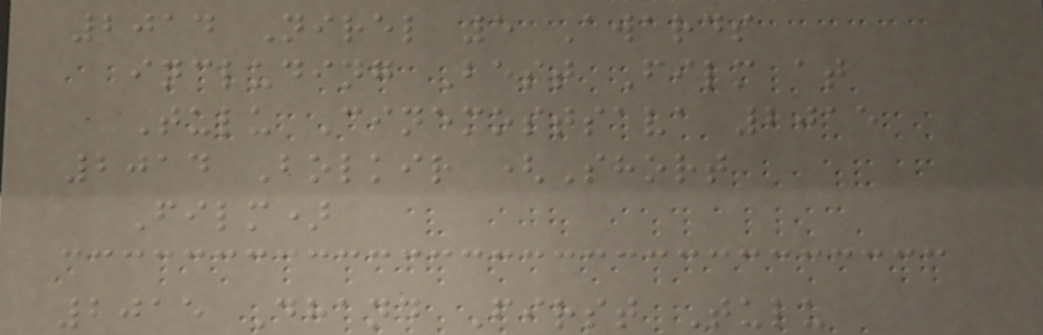2014 Nirel 5 Awards
including Best Film at
Tulu Cinemostsava 2015
2014 Bolkir (Short
Film)
2015 Dhand First Tulu
